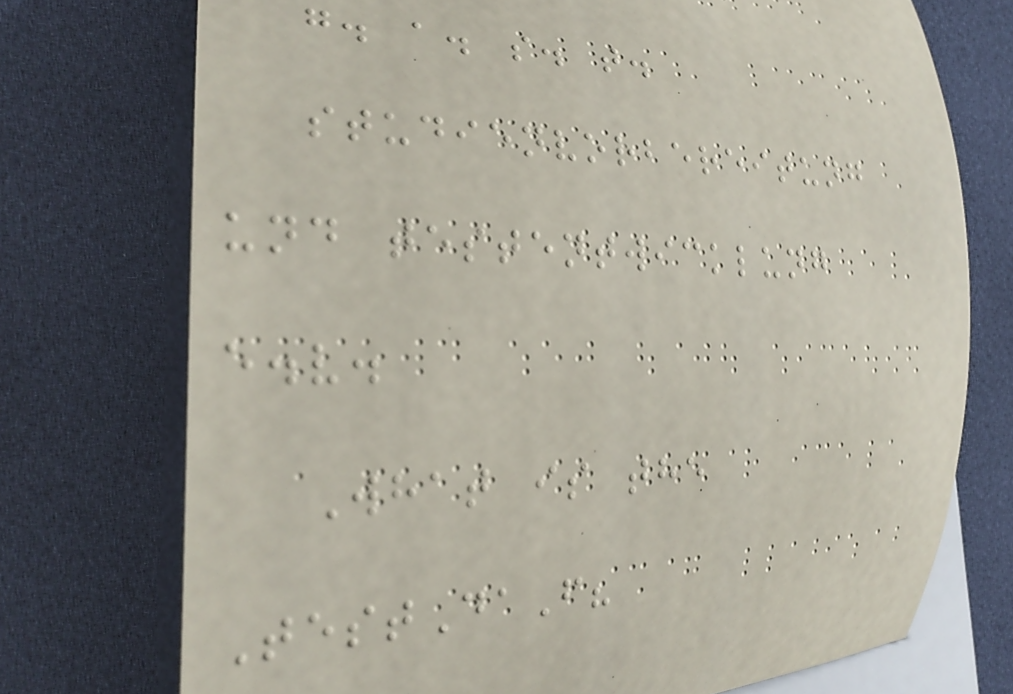g. a. s. t.
studienvorbereitung
und testentwicklung
e.v.
What is the
TestDaF?
